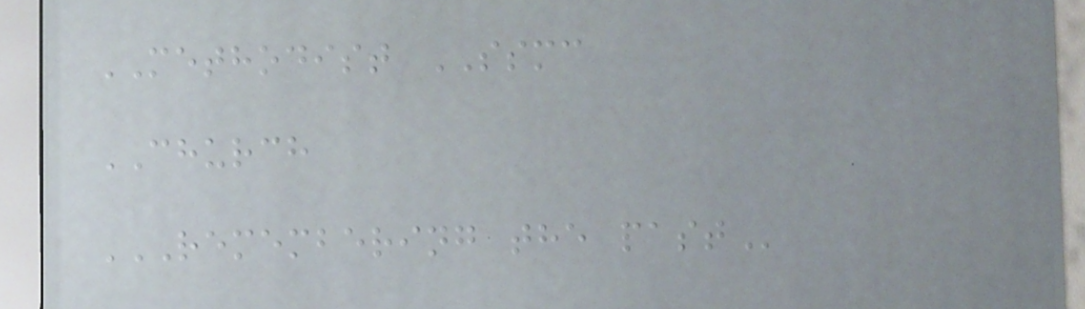METHODIST SSMC
CHURCH
REMEMBERING THE PAST
